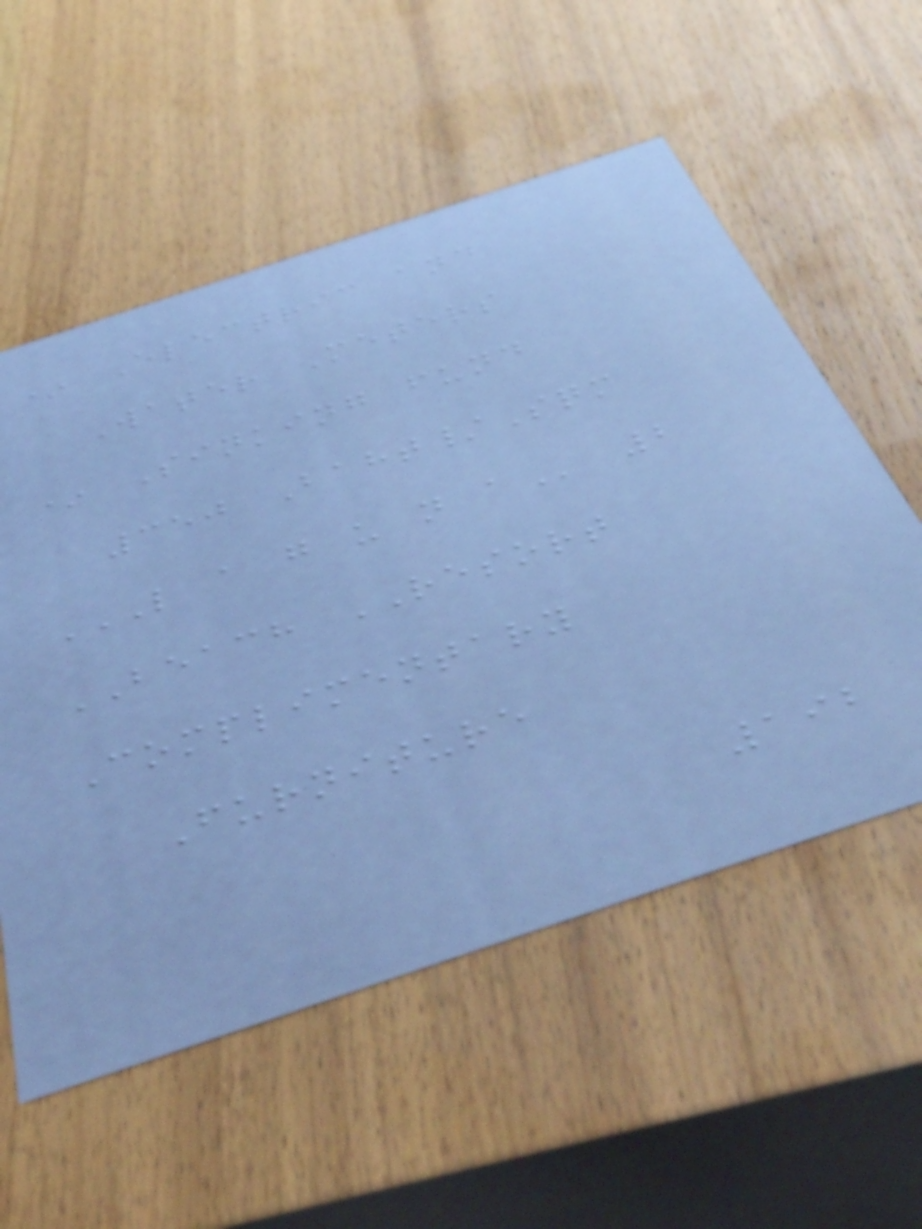* Electric and
Water Meters
* Sinking fund
350 Baht/Sqm
L A G U N A 2
BEACH RESORT
Complimentary
Furniture
192
